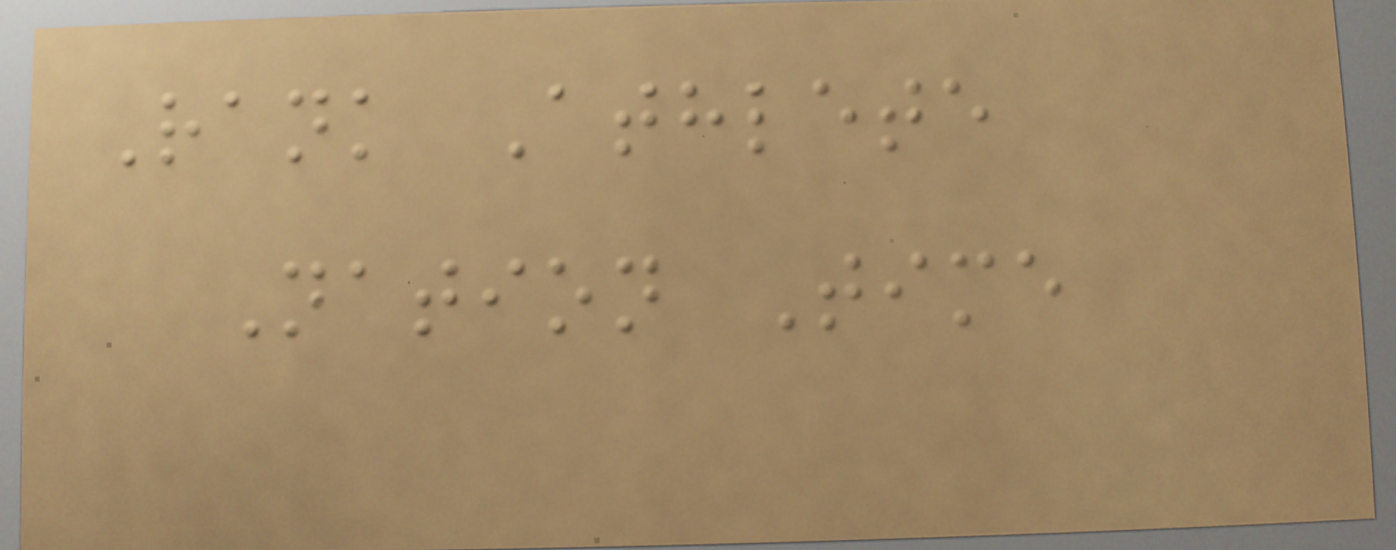Rank Athlete
Nation Time
